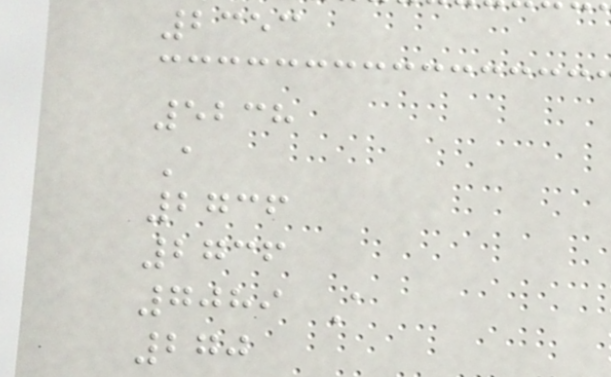2353
5238
A
2736
2736
7089 A
270
